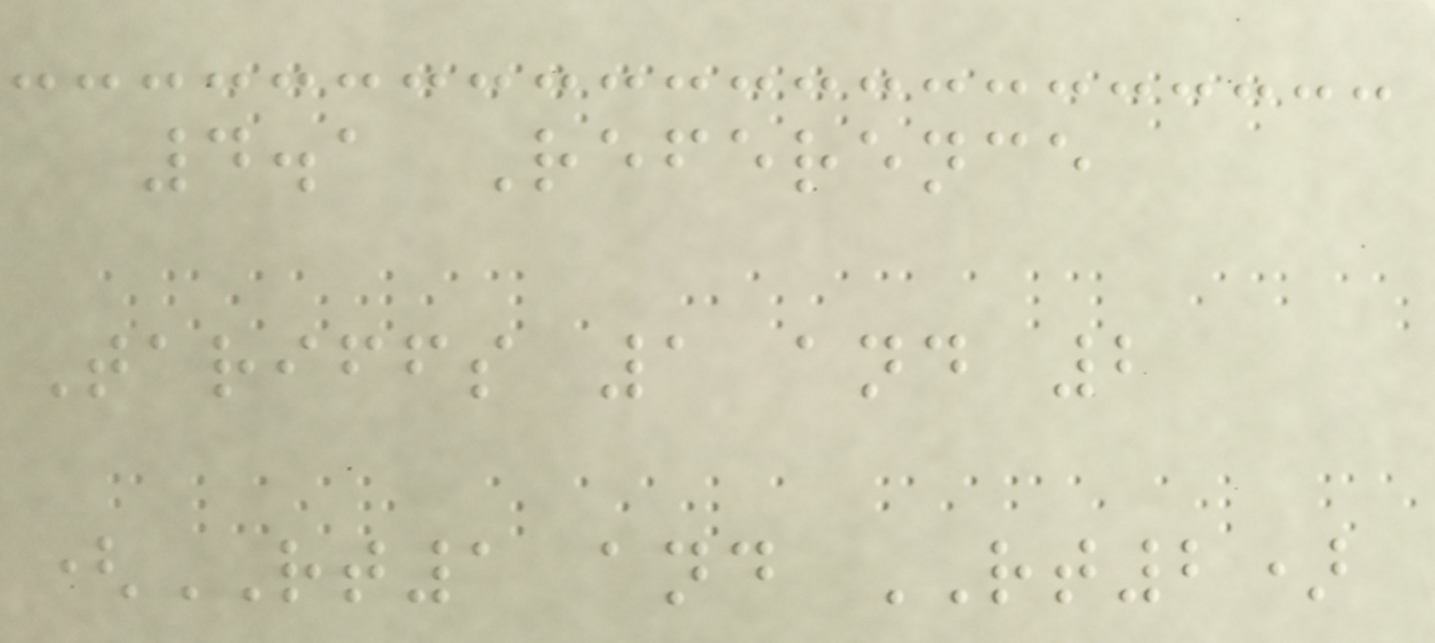4.1 Reference
Tariffs 1 and 2
(RT1 and RT2)
